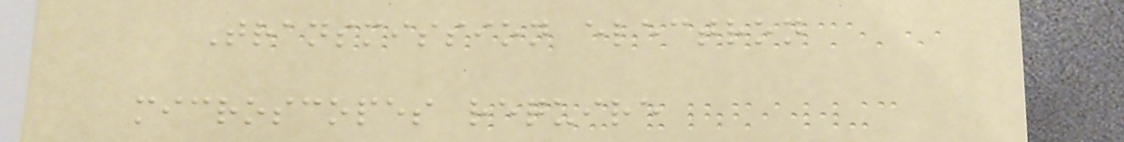Transmission electron
microscopes require
